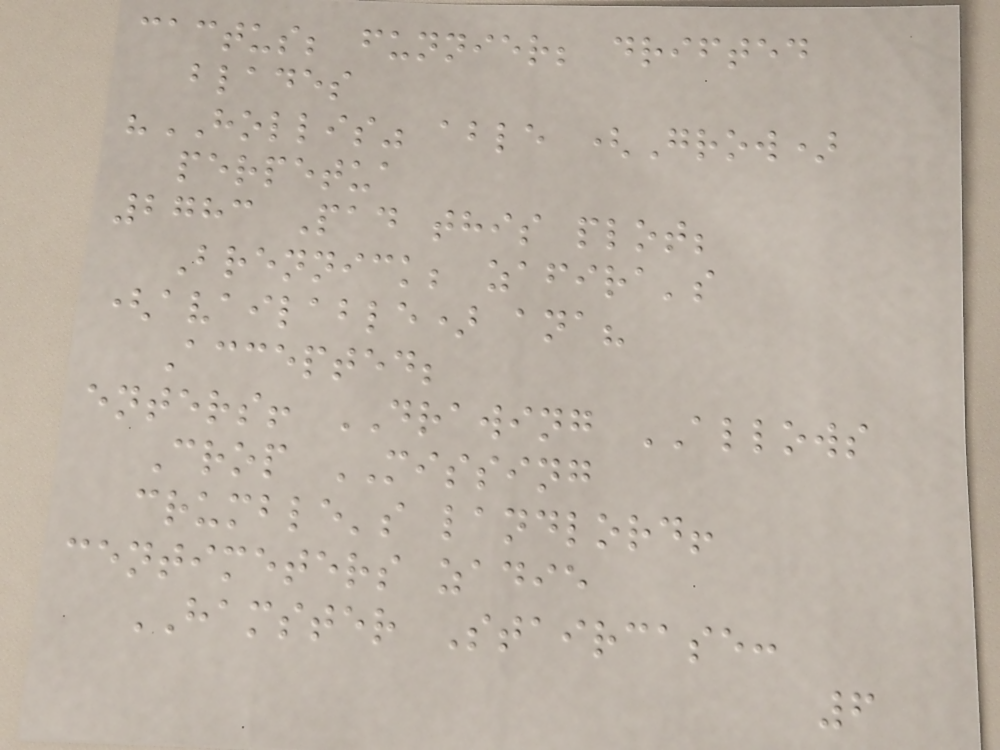cactus; funnier; drifted
blades
"HOLLIS" able (Grow)
perpetua
2783 Pad this plot;
Brennick; zafira's
(available) ana?
Accepted;
enters! DRAWING ALLOWS
Crop MISSING
crumble's landlord!
centimeters zadie
HAMSTER Staircase:
6
